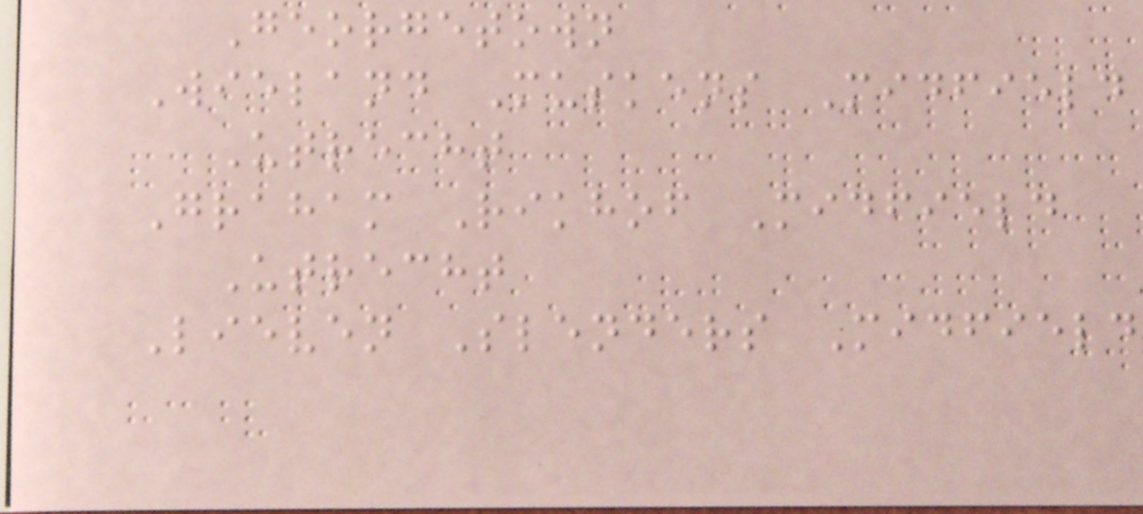Georgetown
Wieland Muskens Midfield
Utrecht
Graham Rikhof Midfield
Utrecht
Lieven Slenders Midfield
